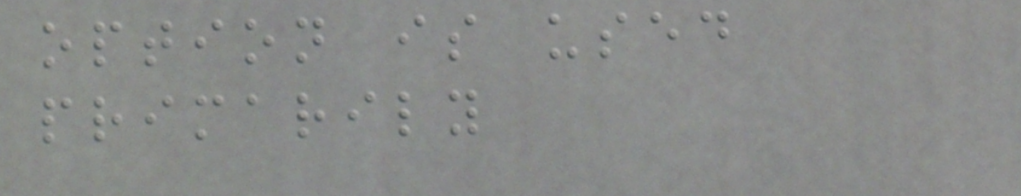option is used
primarily
